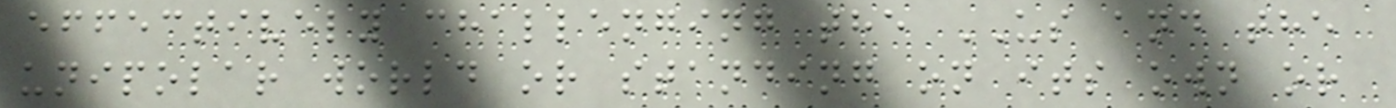effectively challenging the US and the
unipolar world or standing on its own or
